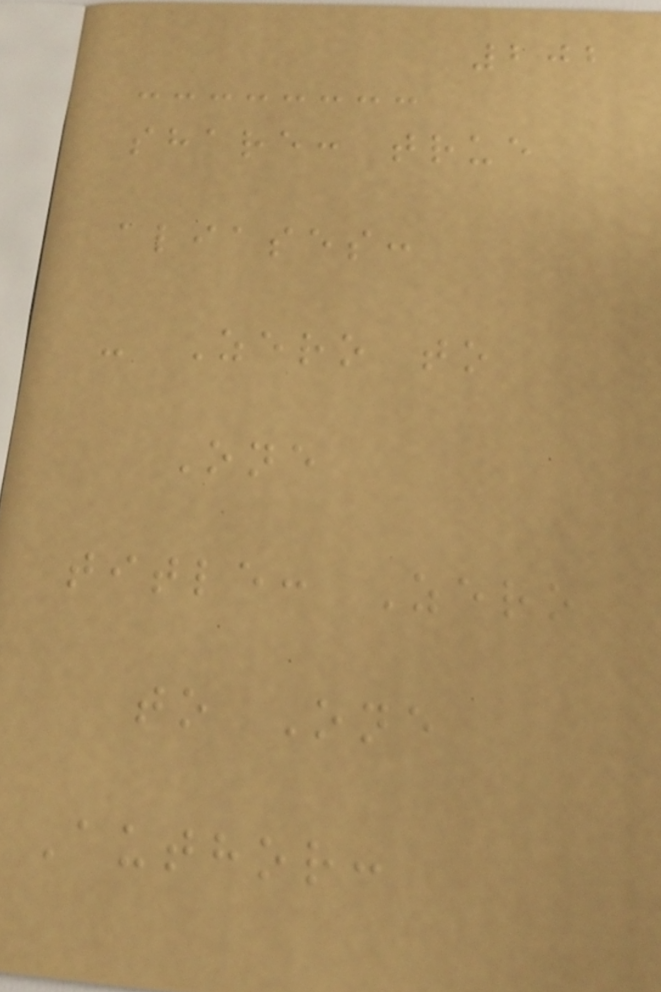202
share: true
aliases:
- Zero to
One
title: Zero
to One
Author:
